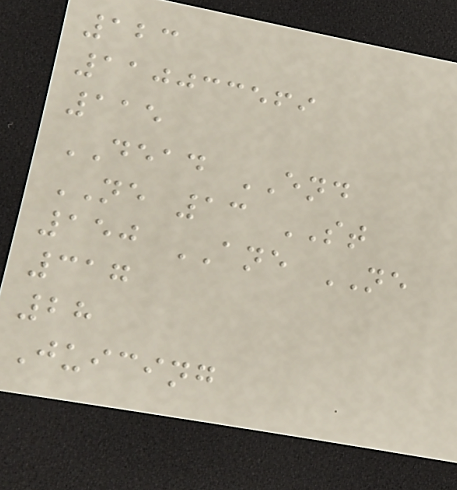123
110033569
115
DEAD END
NE 13 ST
150 ANE NE
317
28
Juicing
